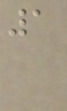1
